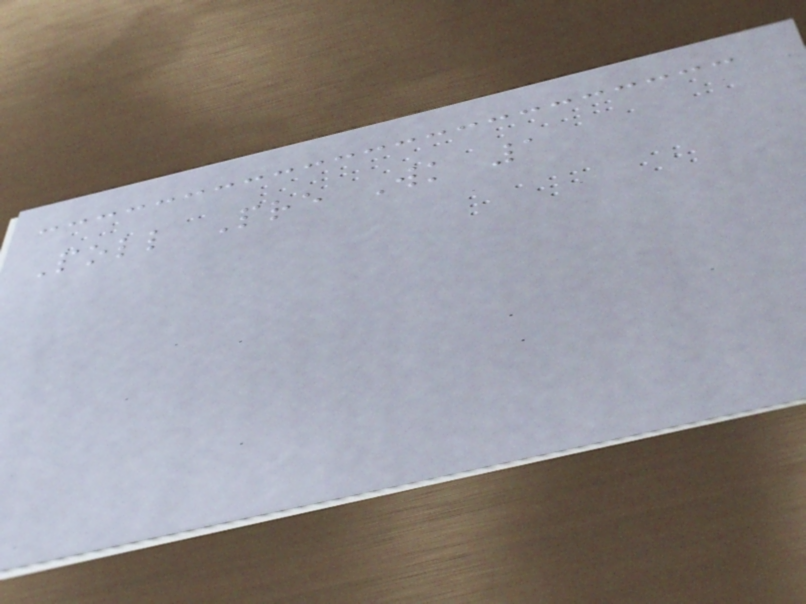Poll Pre Wk 1
